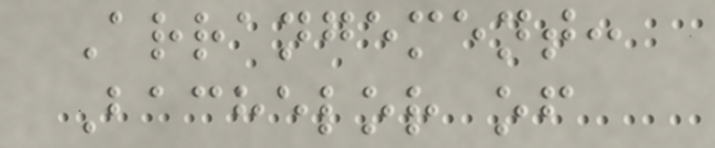Arrangement:
Bachelor of
